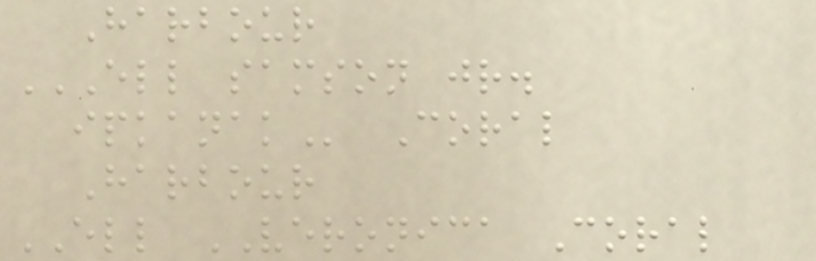Harbour
ELL SAMSON JR.
IPKANAK Coral
Harbour
ELL VERONICA Coral
